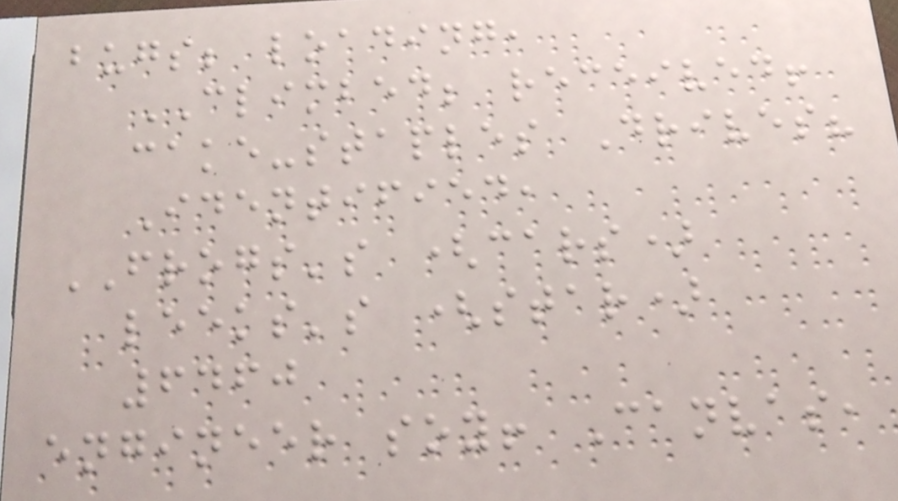bugs; loading,
CLIMBED; received!
cake-staples Drives?
Identified,
FROGS's (cars)
leeks's (star)
6460
engineer soy! Canvas,
